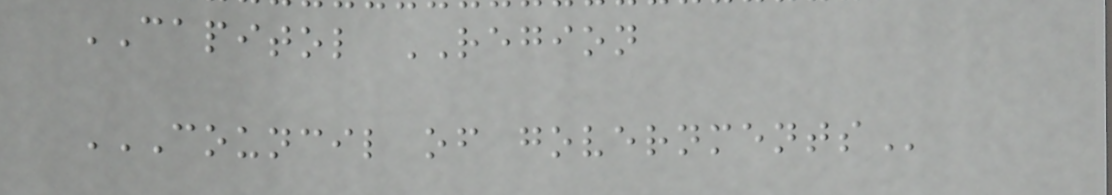CAPITOL REGION
COUNCIL OF GOVERNMENTS
